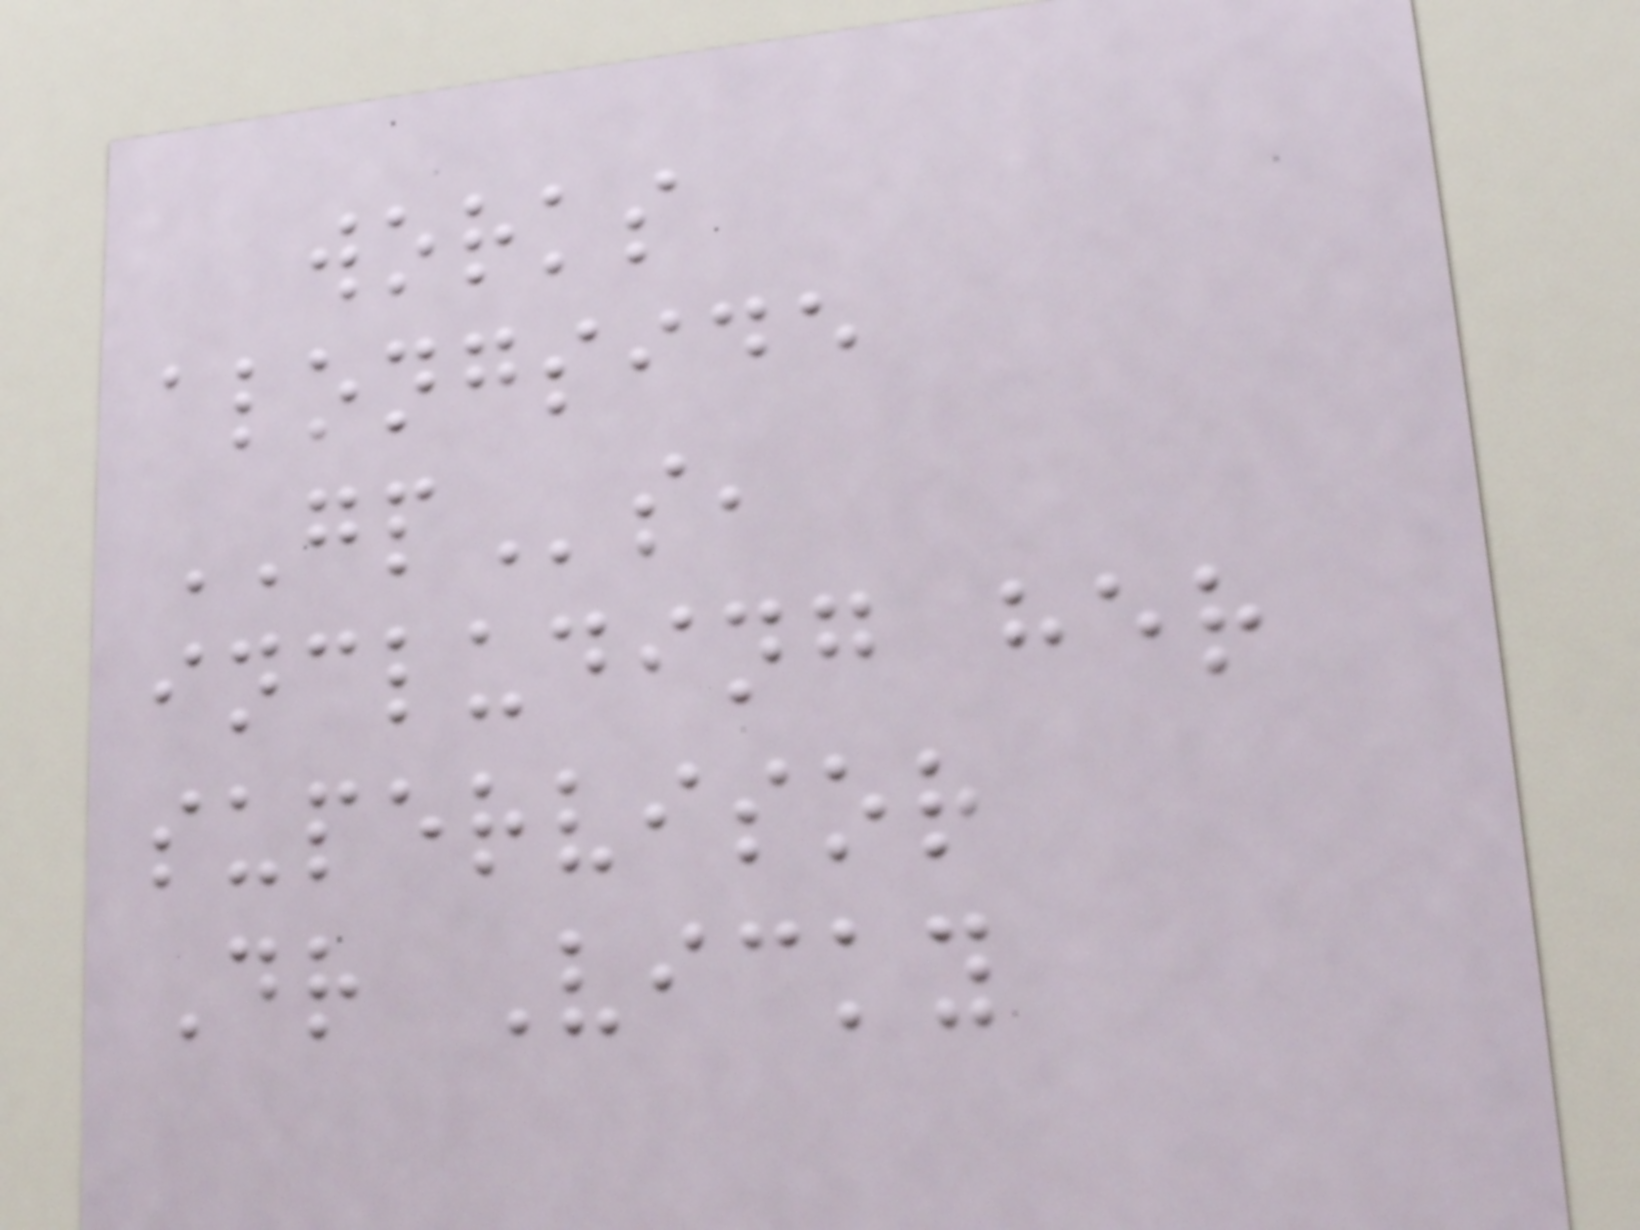works
alongside
GPs,
including her
supervisor
Dr Vicky
